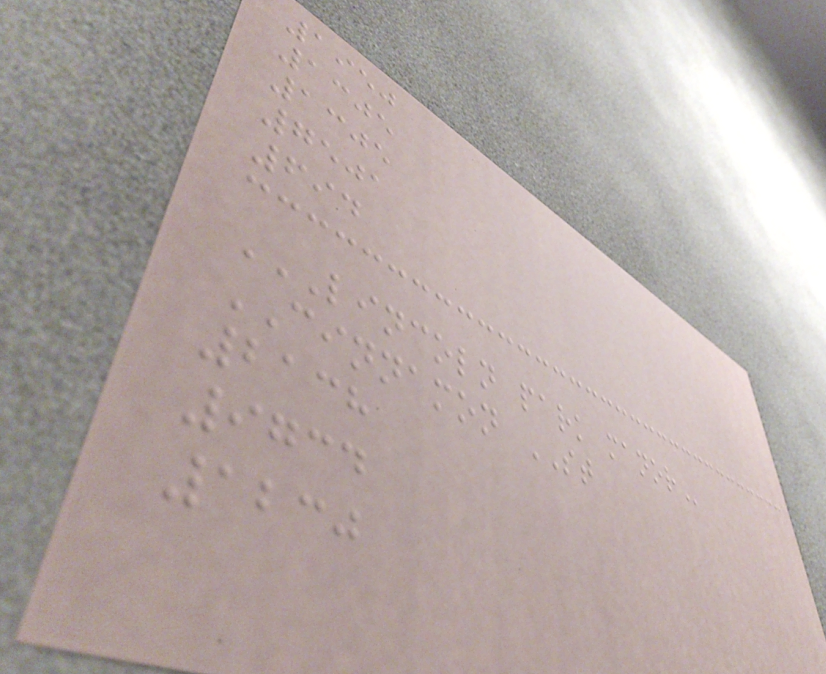1950
1305
1305
7501
694
LINCOLN PARK MANOR
CINNAMON ST
2138
9734
1230
